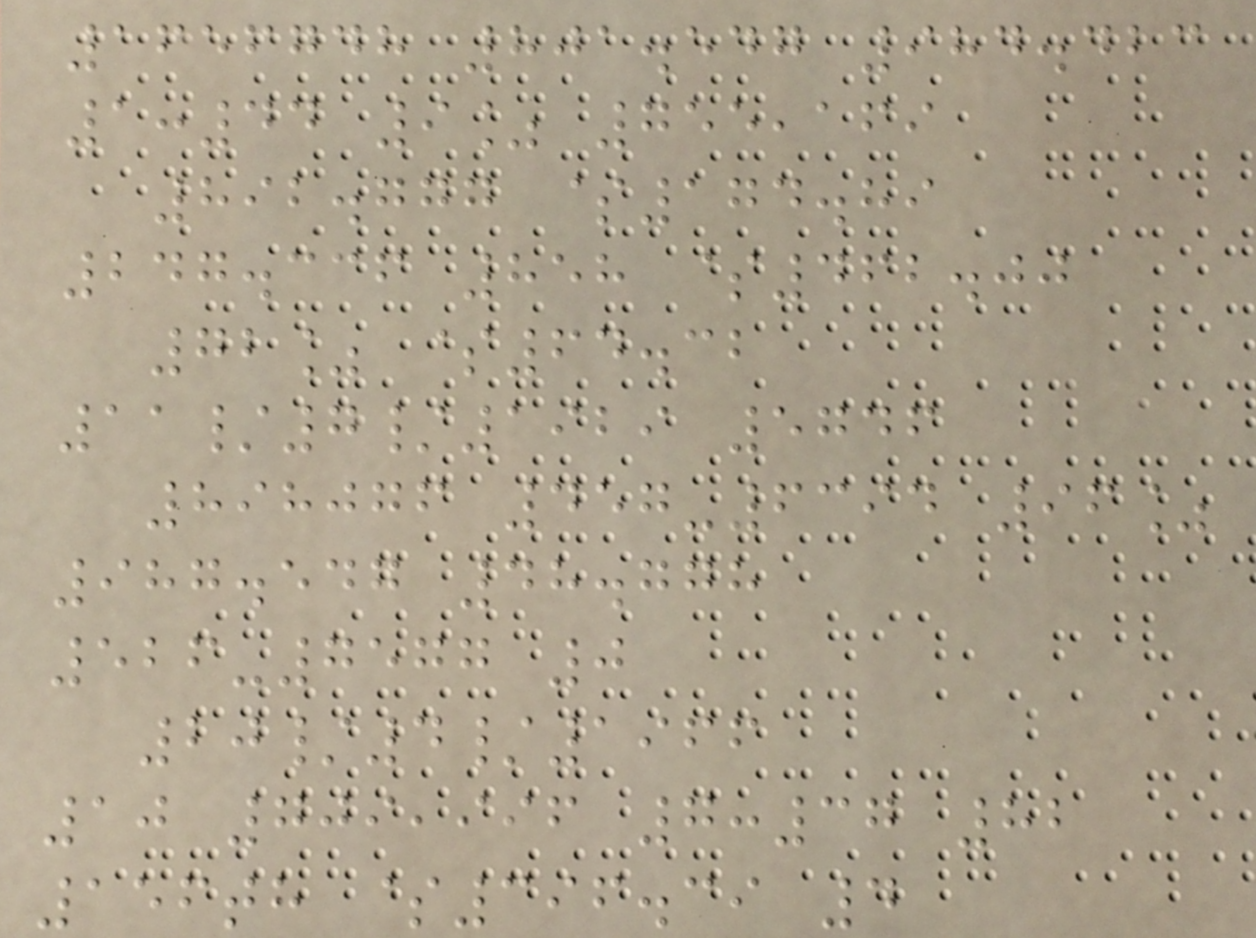1656748 801.547 984.423
1:44 9% 755,169
892.777 $174.89
247.336 858 $462.00
72% $64.32
11/7/1929 5746
898076 457-6394 96%
987.547 48.778
526-7577 0
20/4/1966
10 709,996 7:37 82
156th $396.39 4
